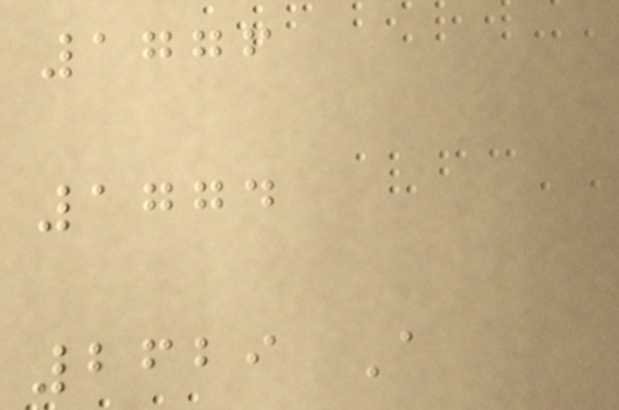1776
1774
2629 A
